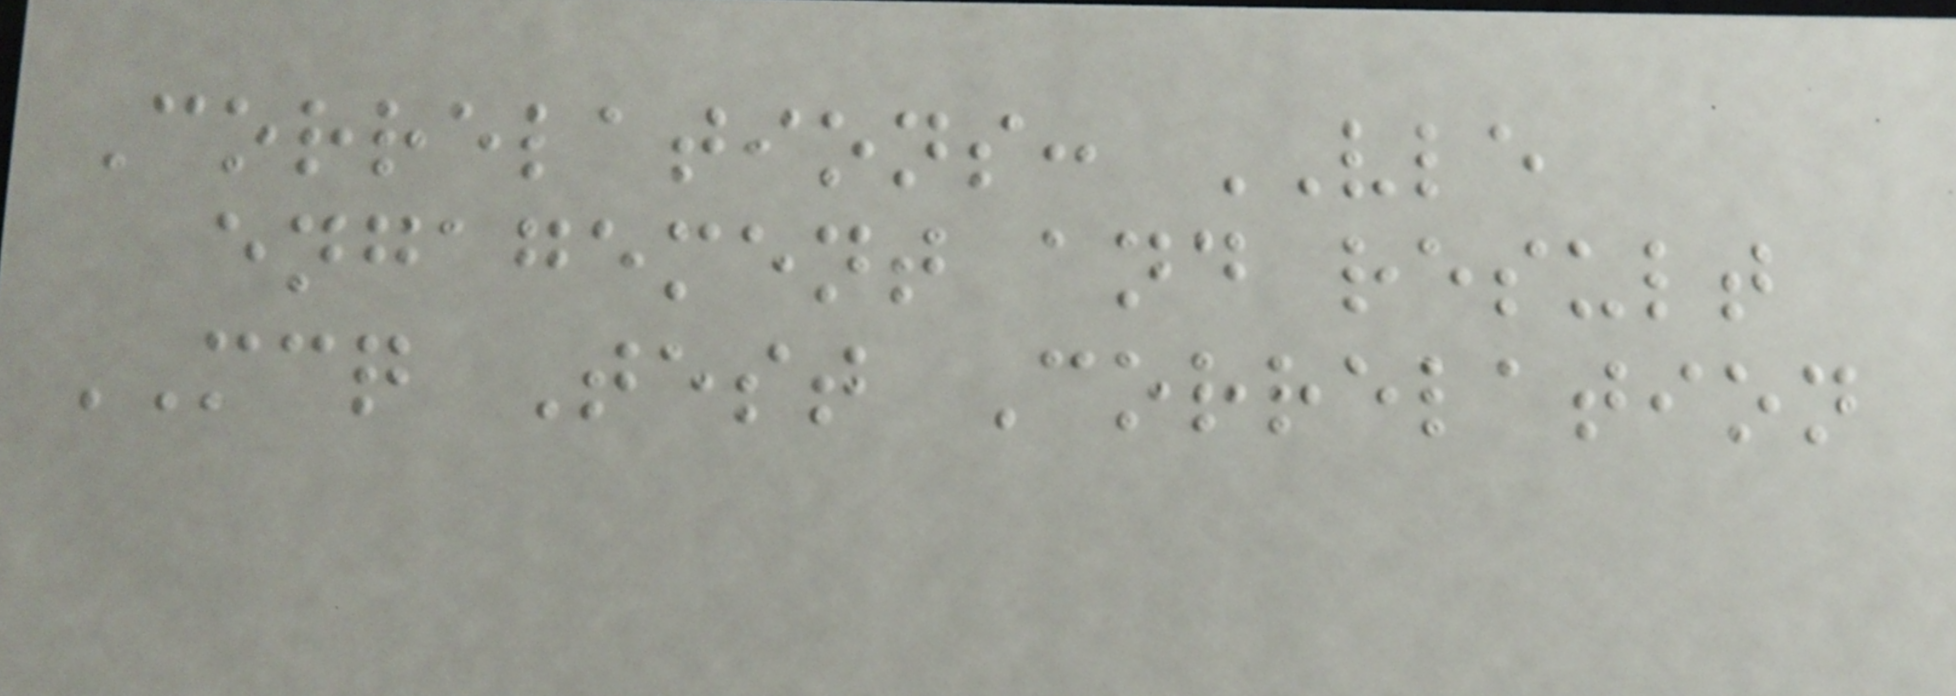Correlations: VLE
engagement and result
MCQ Test Correlation
